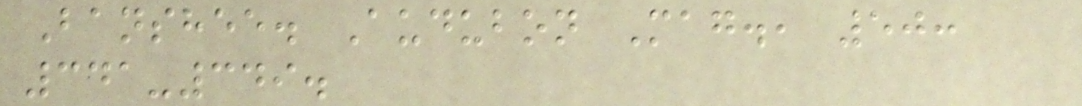Banshee. Audubon Mag., 50:
341-349.
